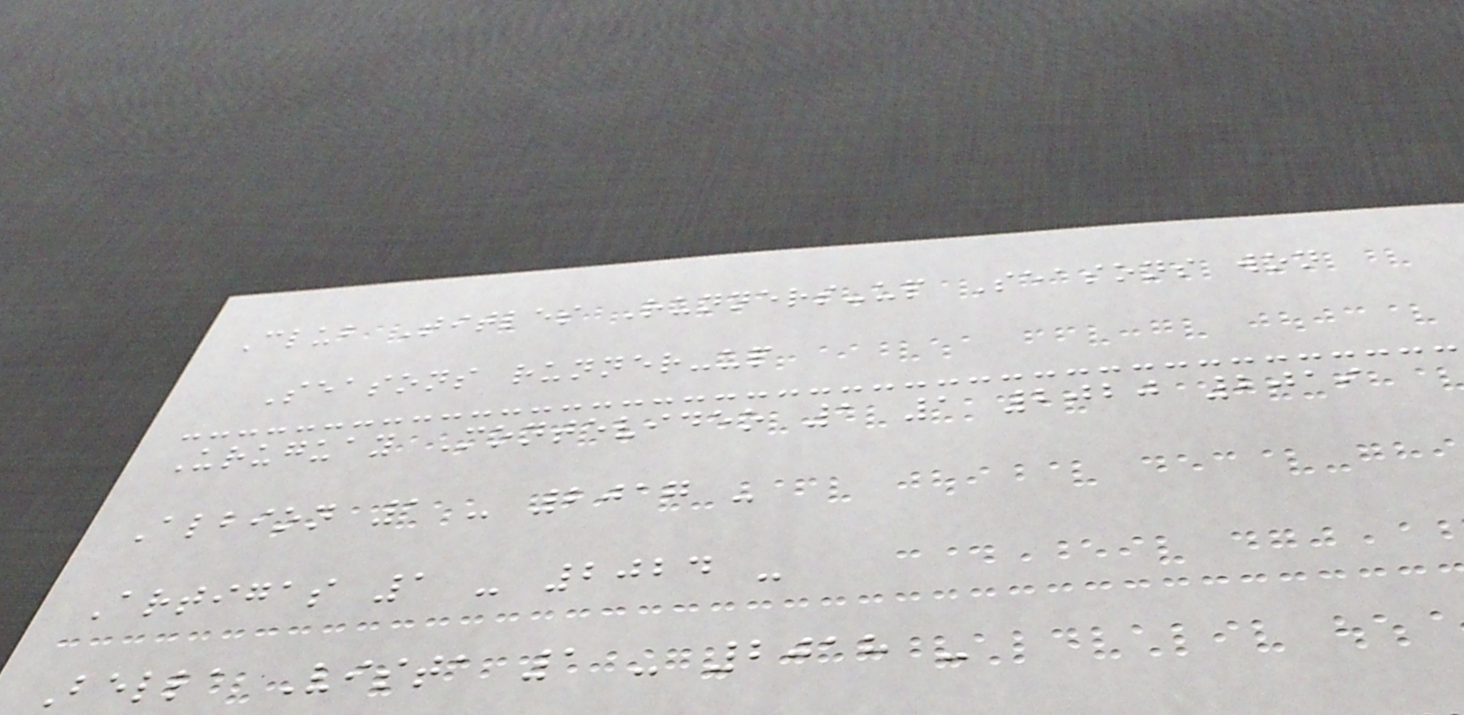Club Titles Runners-up Seasons won
Seasons runner-up
Uruguay Montevideo 1 1 2020 2019
Albion 1 - 2017 -
Artigas 1 - 2024 -
Bella Vista 1 - 2018 -
